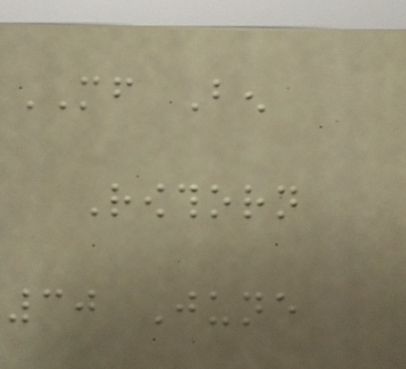MF Ben
Rowthorn
30 June
